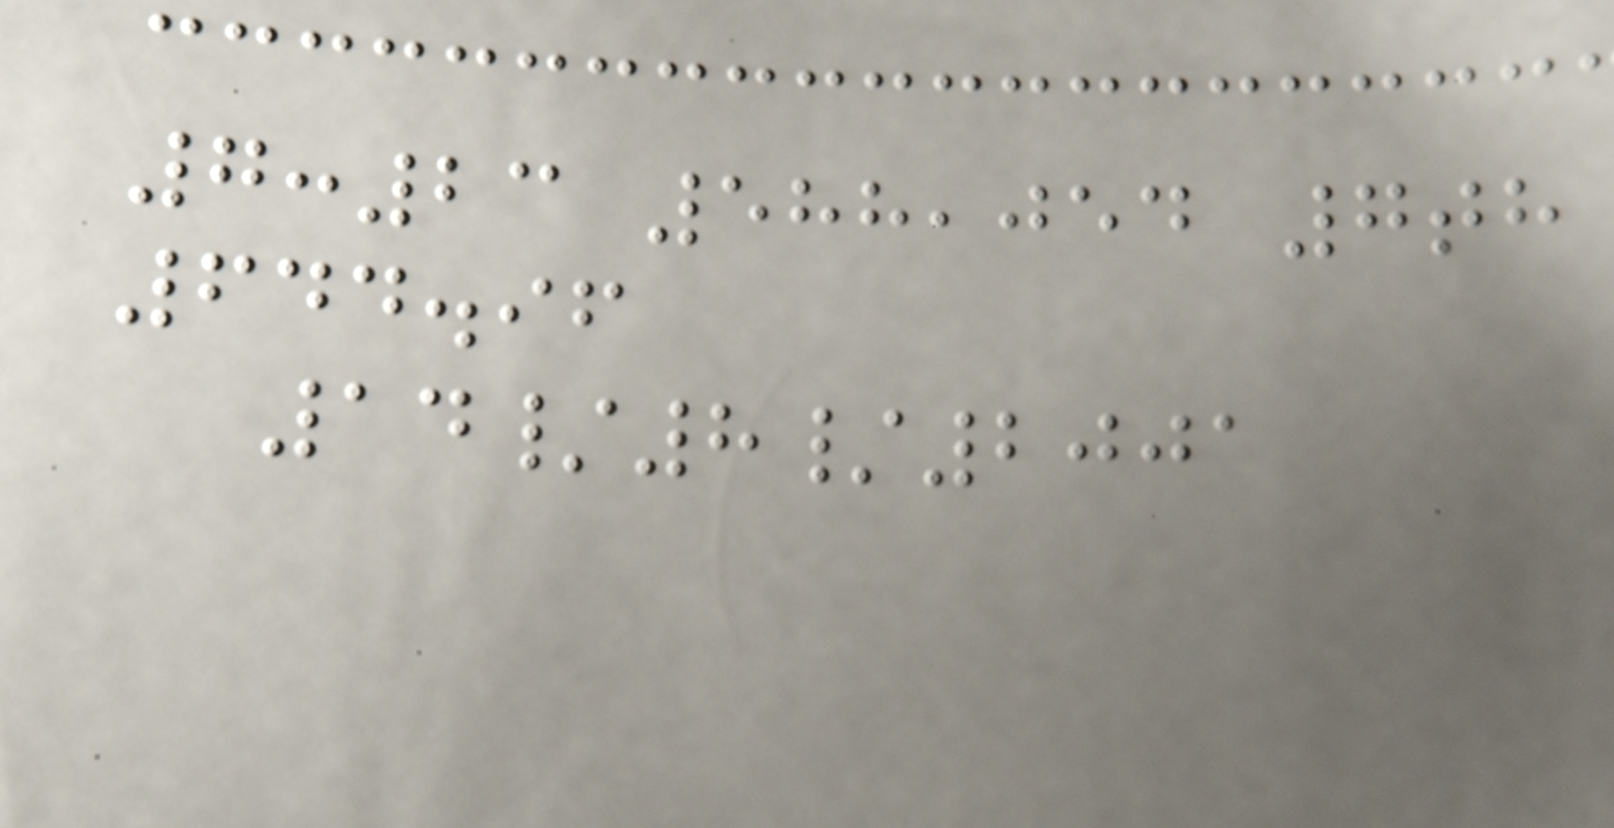7:23 588,054 7th
644.96
14/8/2001
